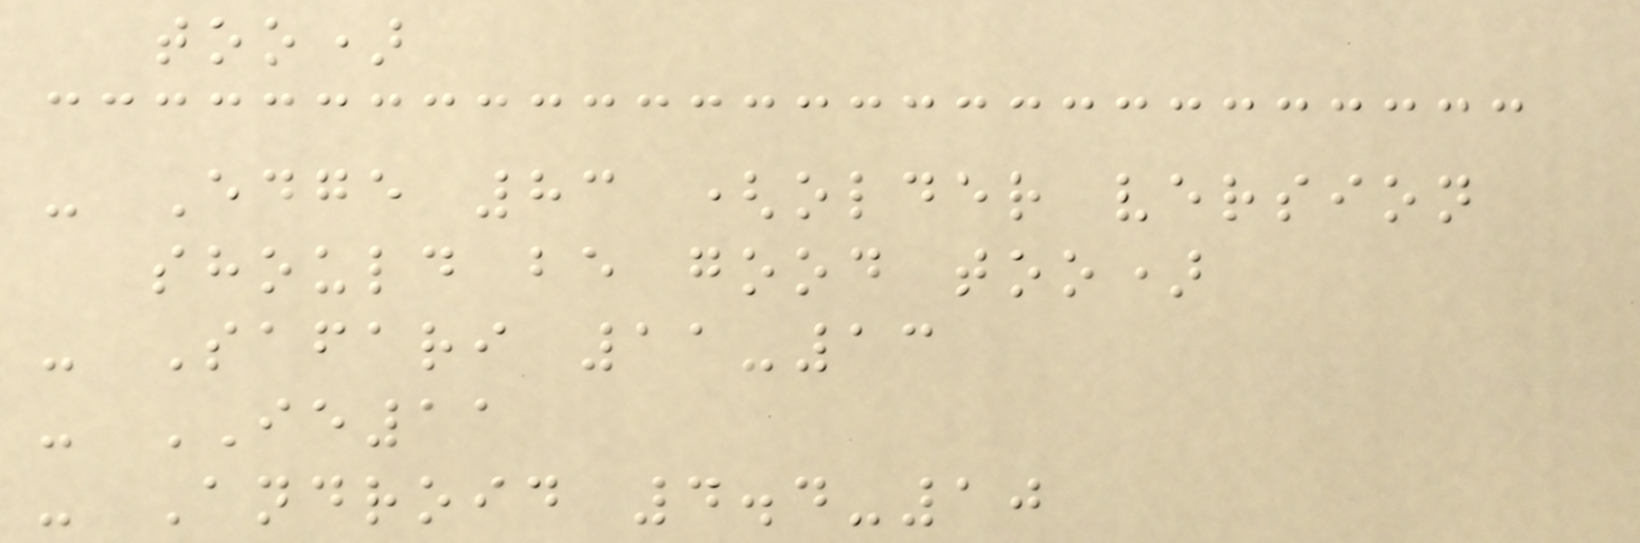too)
- Edge 83 (older version
should be good too)
- Safari 11-13
- IE11
- Android 4.4-10
